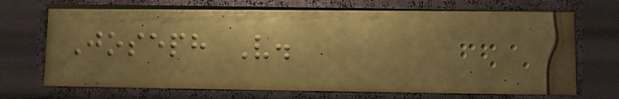Joseph V.
